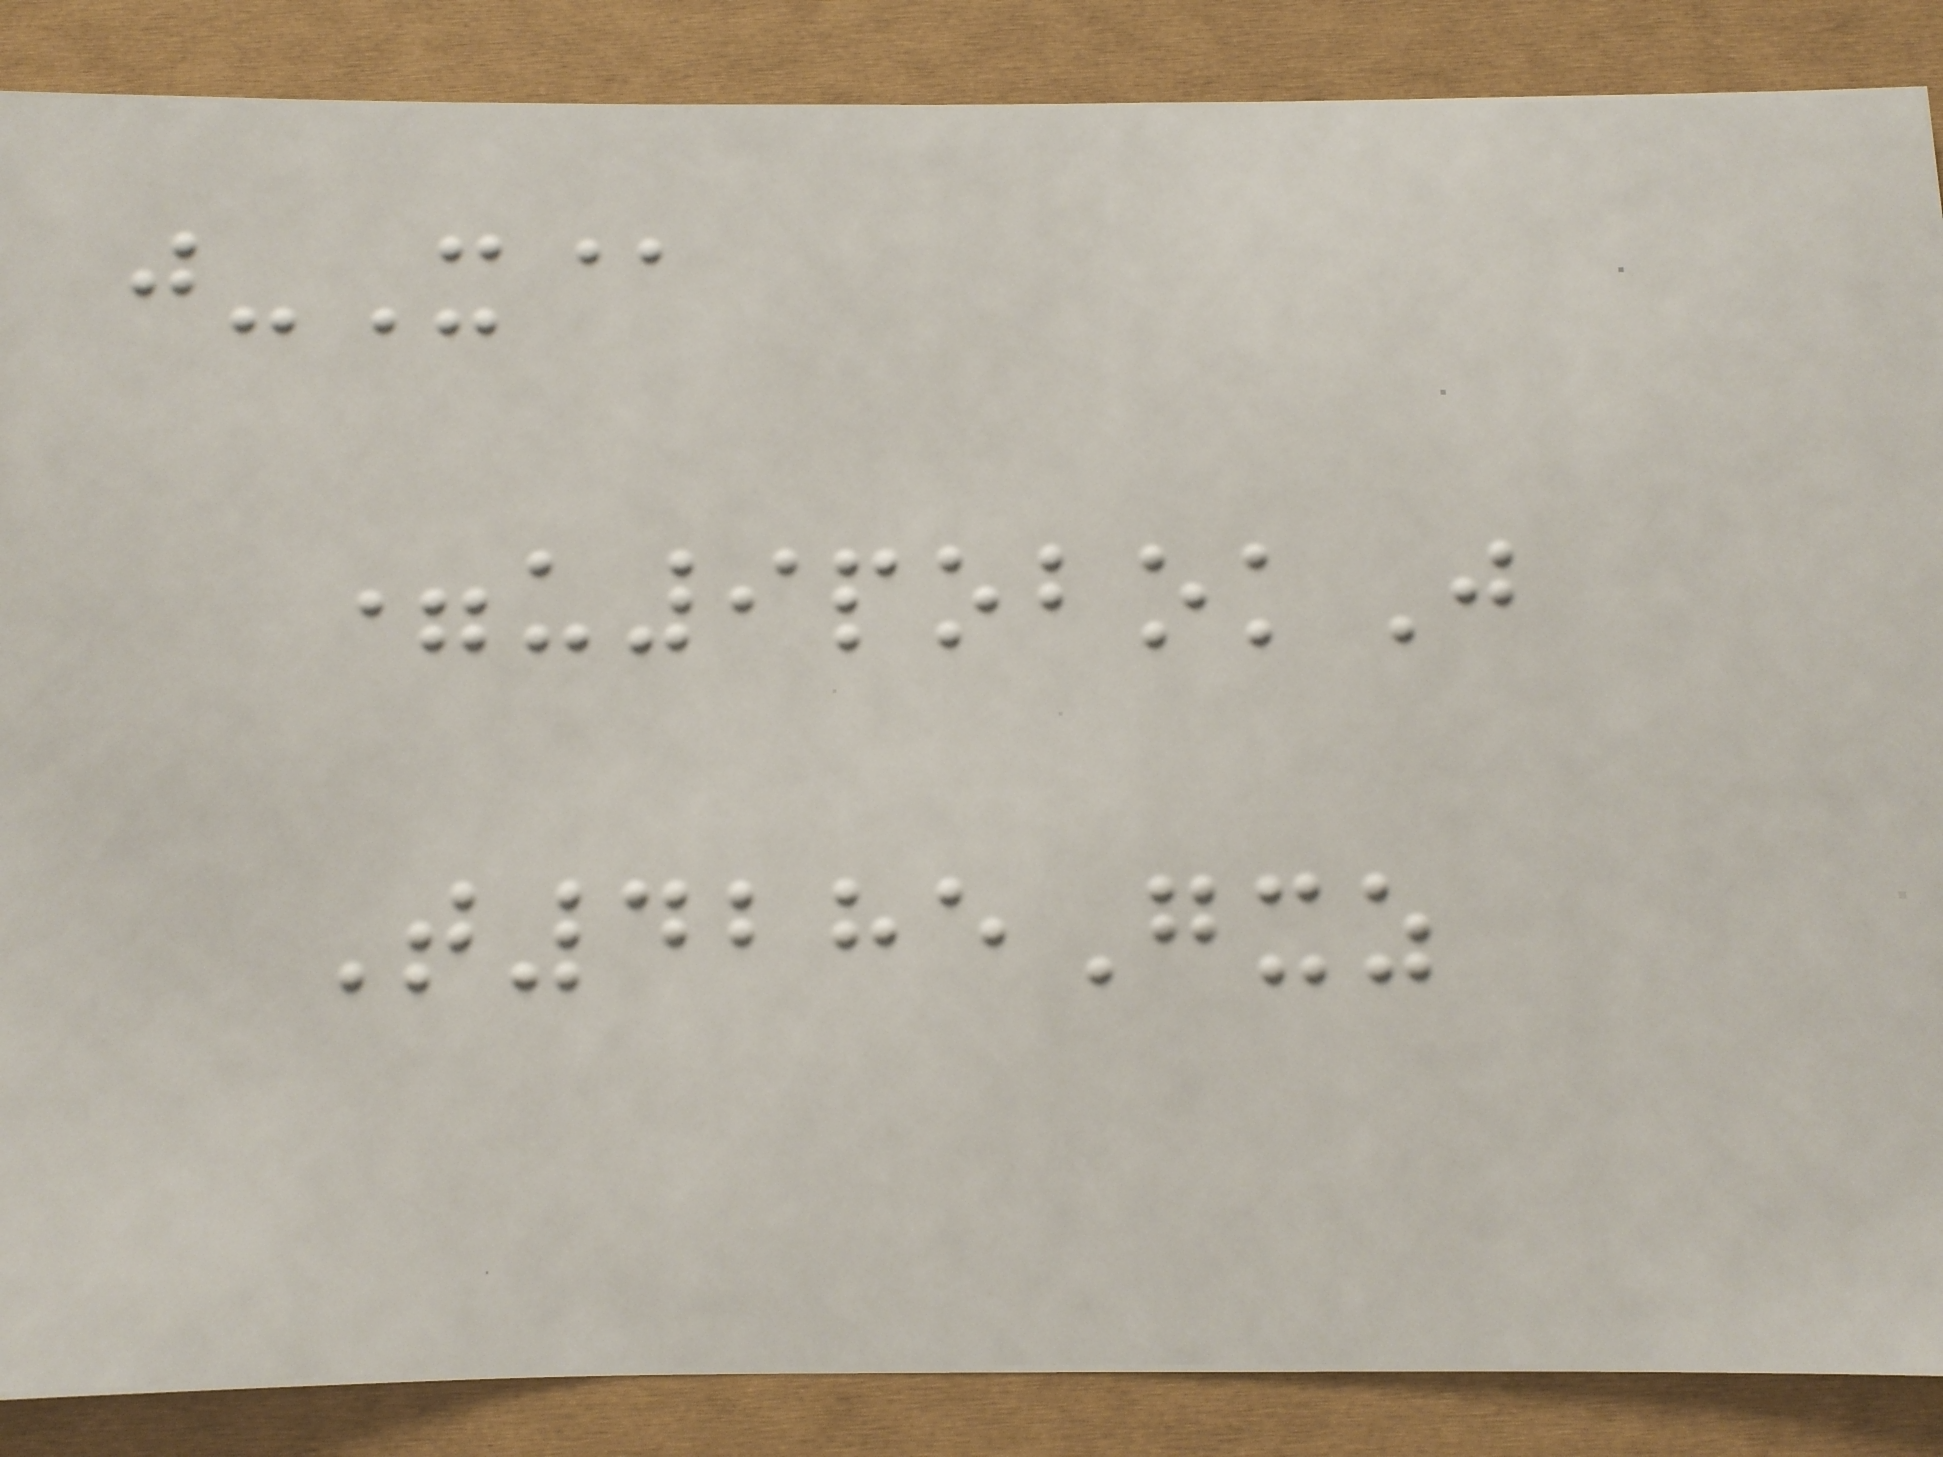j-X@
=u9pobokJ
T4285Gxz
